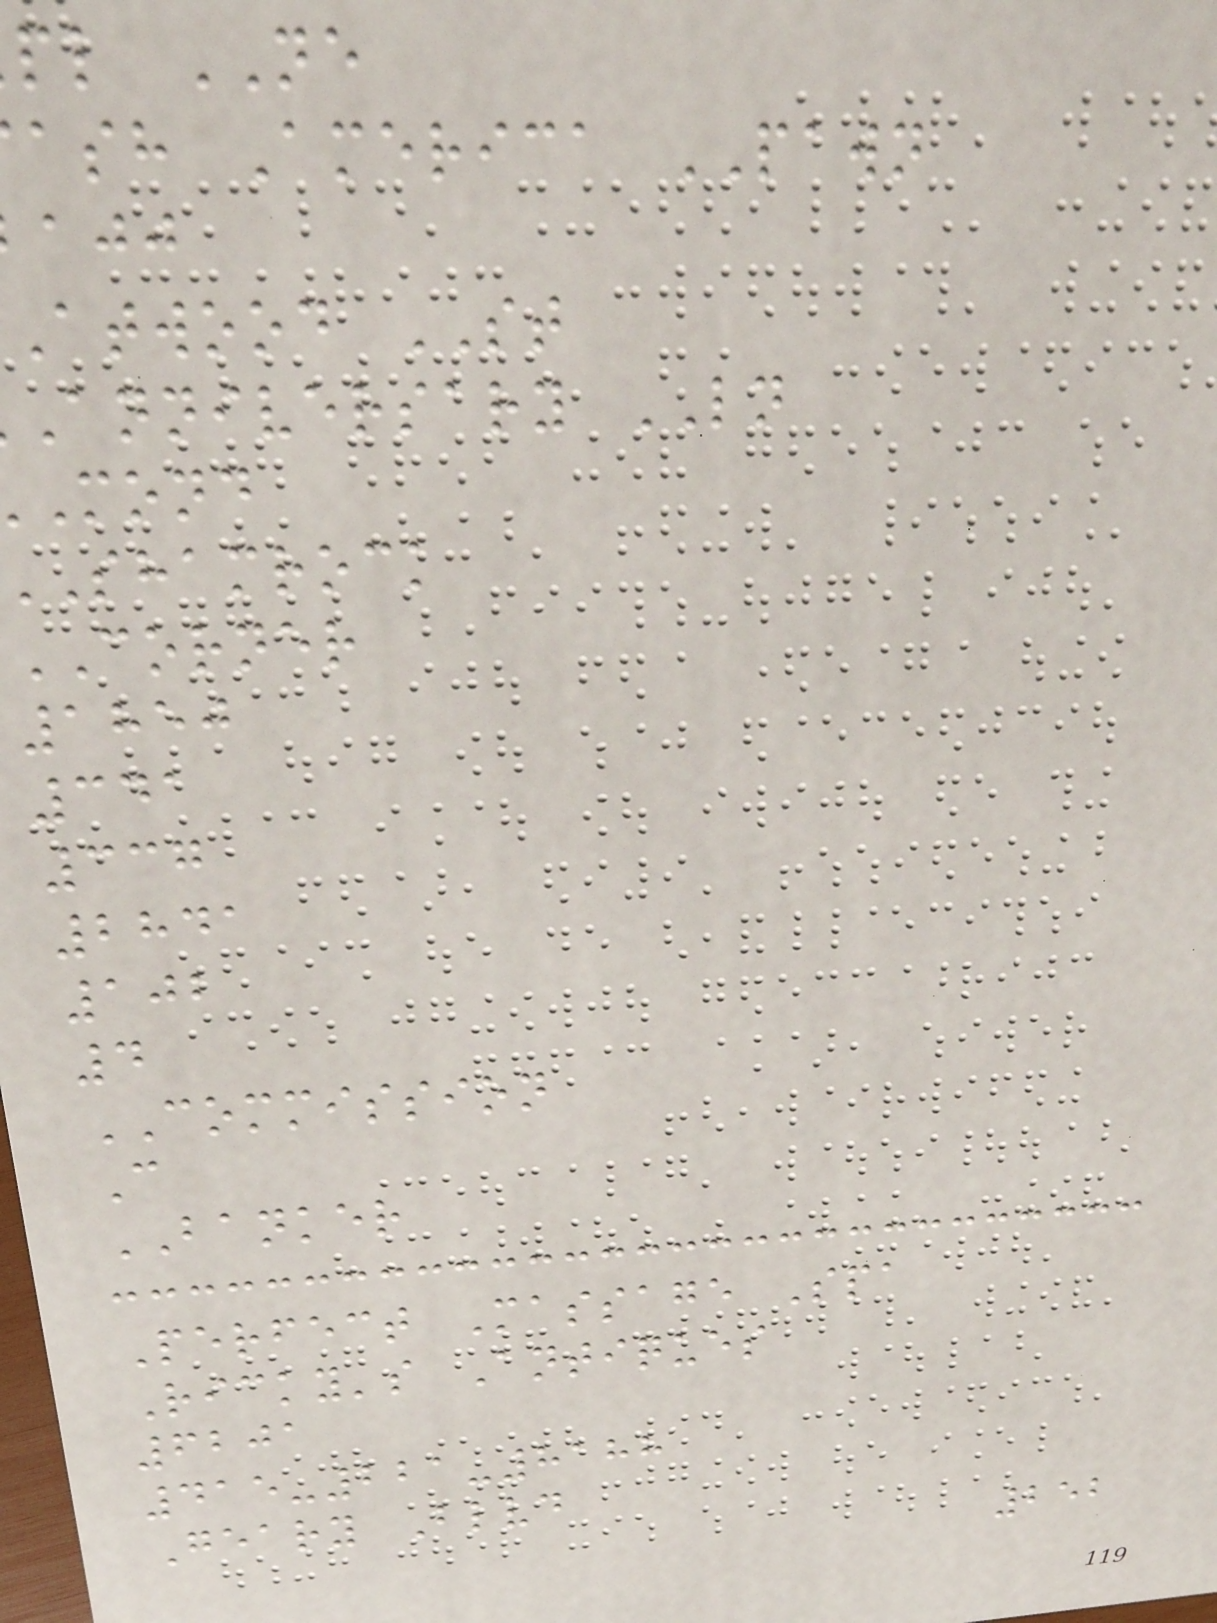pl NE
ash America PAWN
atwood ST
anniversary LN
mond
shamrock
CORNER
1850
341
337
2841
102
4
COMMISSION
C
BANKER
Perfect Massage Spa
Ricky's Antiques
6201
415-221-8188
Geary Blvd
252
